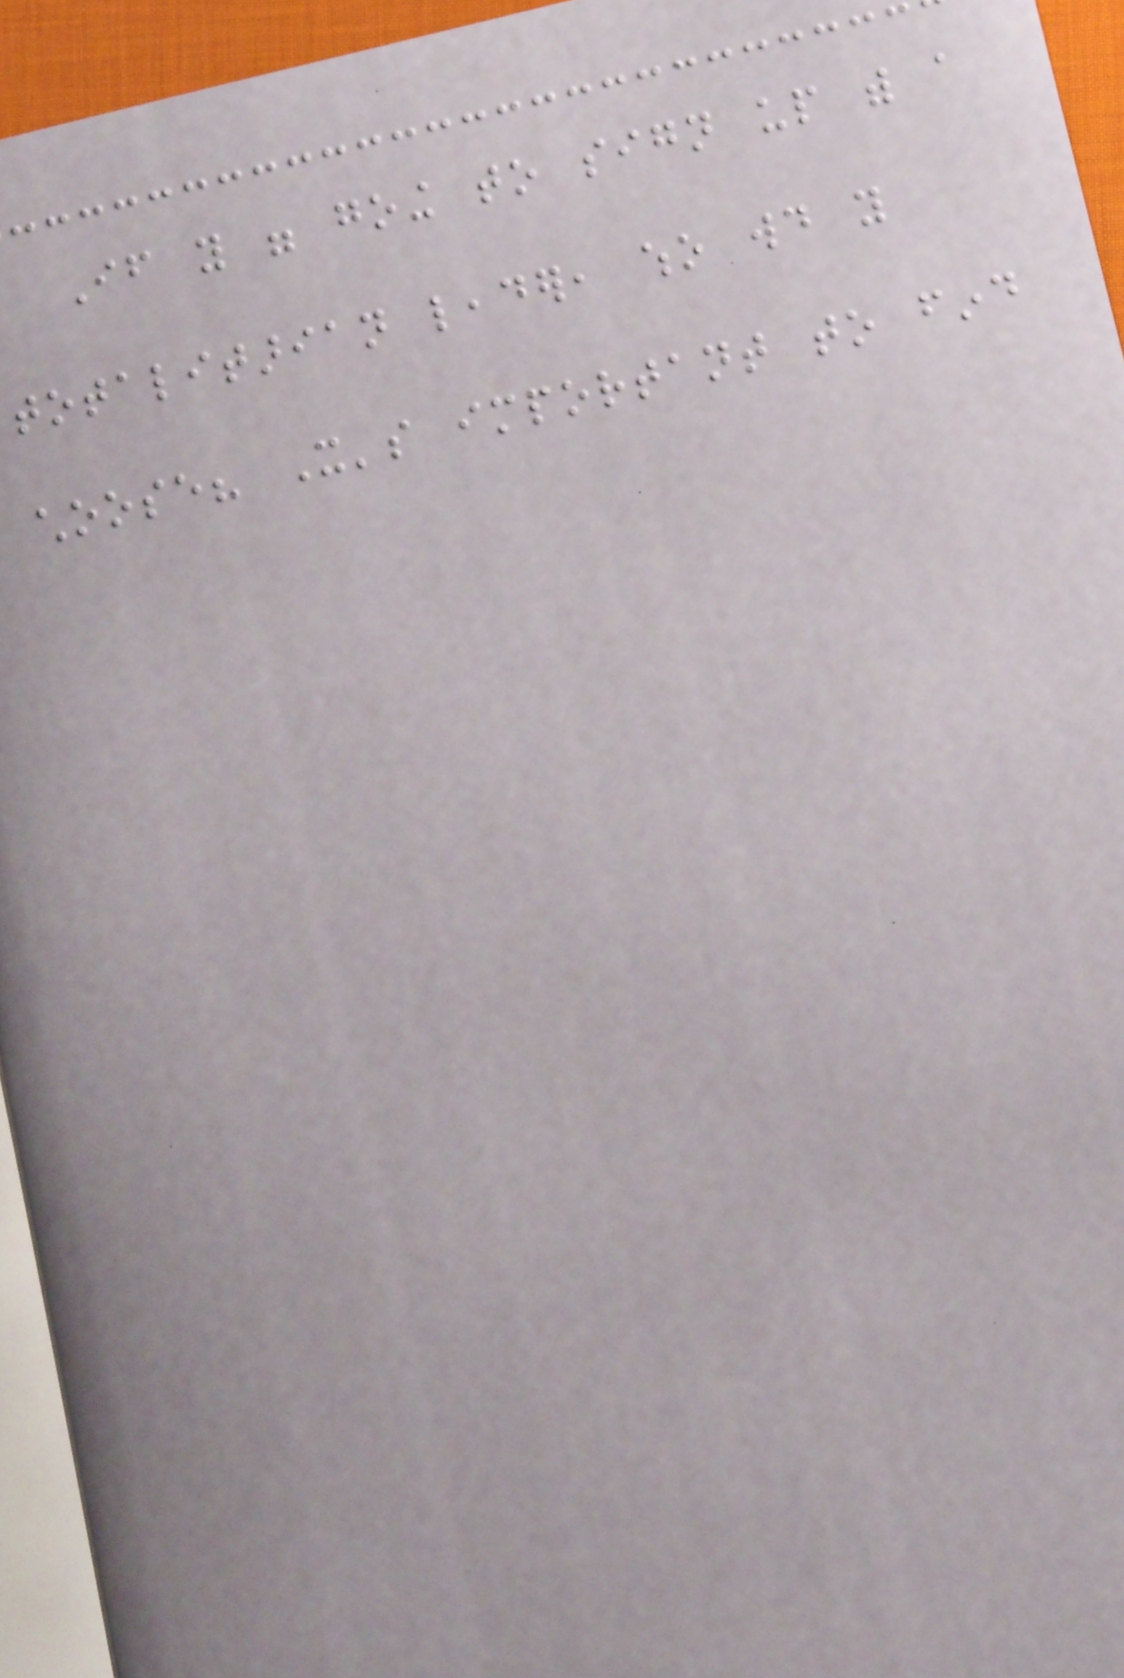If you were going to sign up with a
totalitarian leader, who would you
choose? It's important to find
